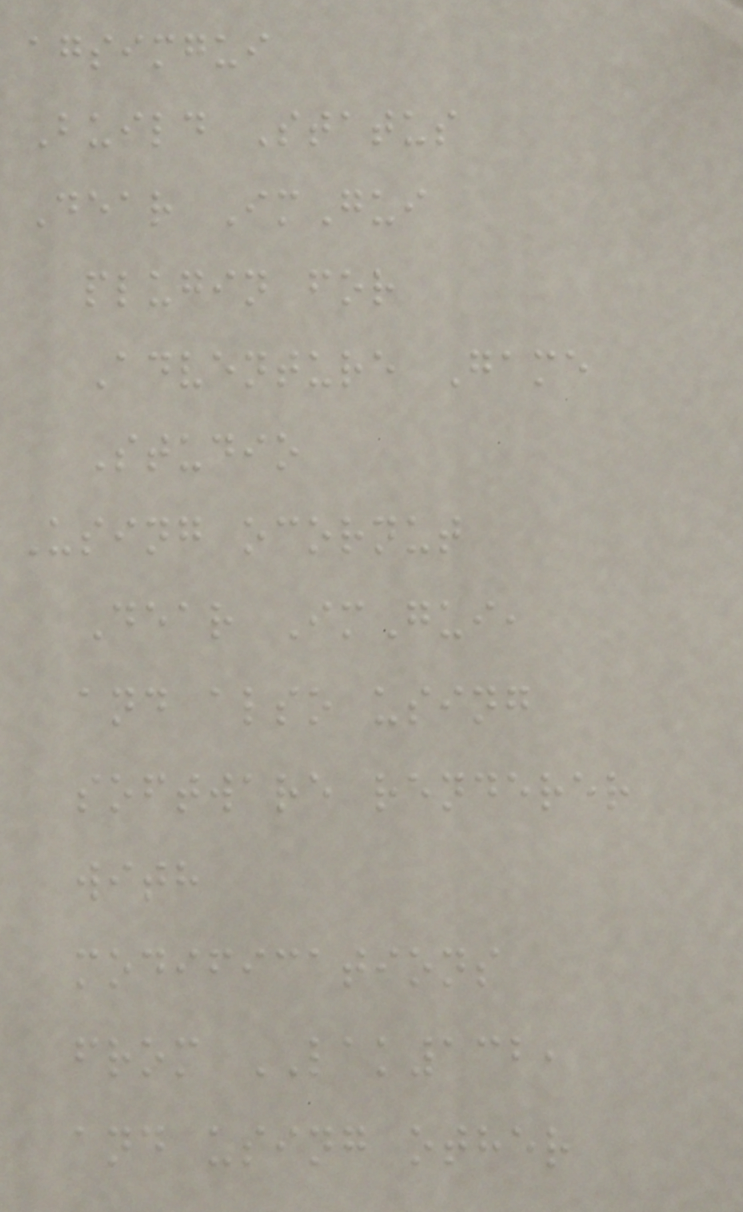agsimgui
Build Status
Dear ImGui
plugin for
Adventure Game
Studio
Using ocornut
Dear ImGui,
and also using
software renderer
with
modifications
from LAK132,
and using other
